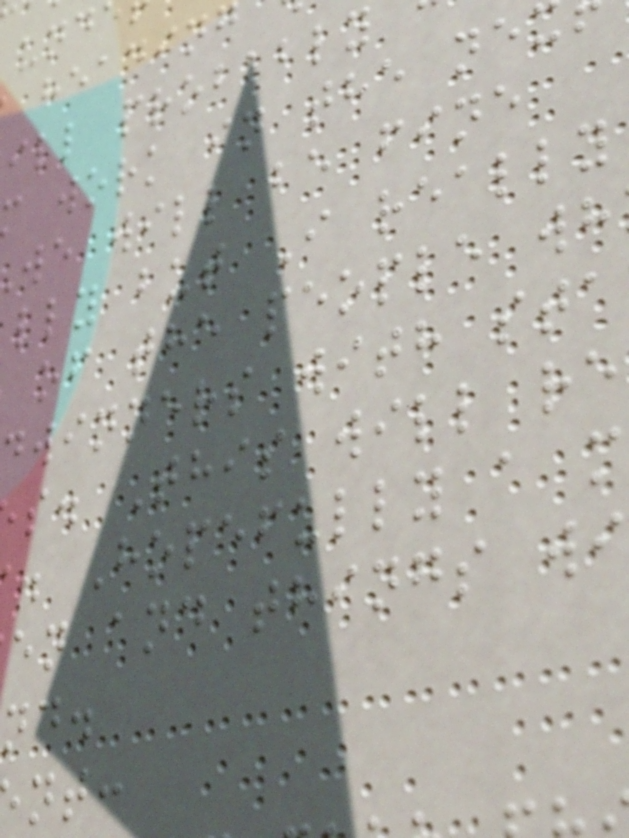heading
ill probably
work in the ne
we will be fine
lly but I really
of the people wh
dwinners with sta
s. This will re
. Hopefully a m
en and things wi
